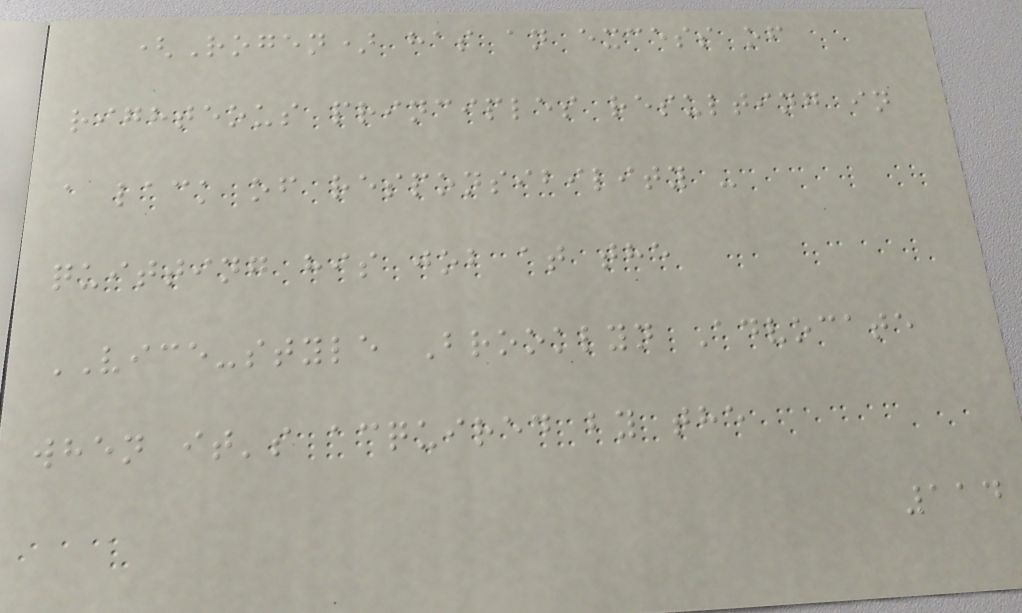(Rogen) has an excess of
righteous principles resulting in
a lack of responsibility -
quitting his job at the
VICE-style Brooklyn Advocate
when it's acquired by the
114
